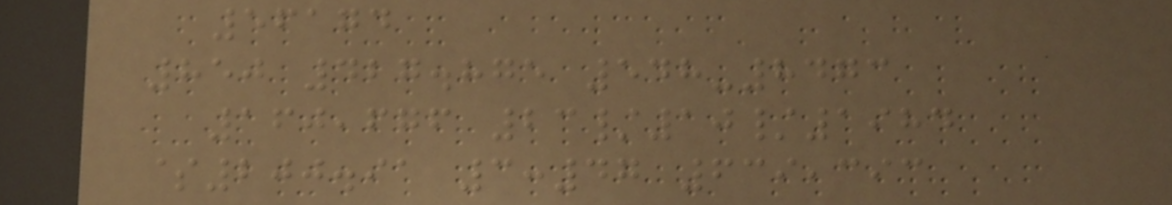56174
850 427.875 548-8473
160,676 23/10/1984
$200.91 3:47 639,393
